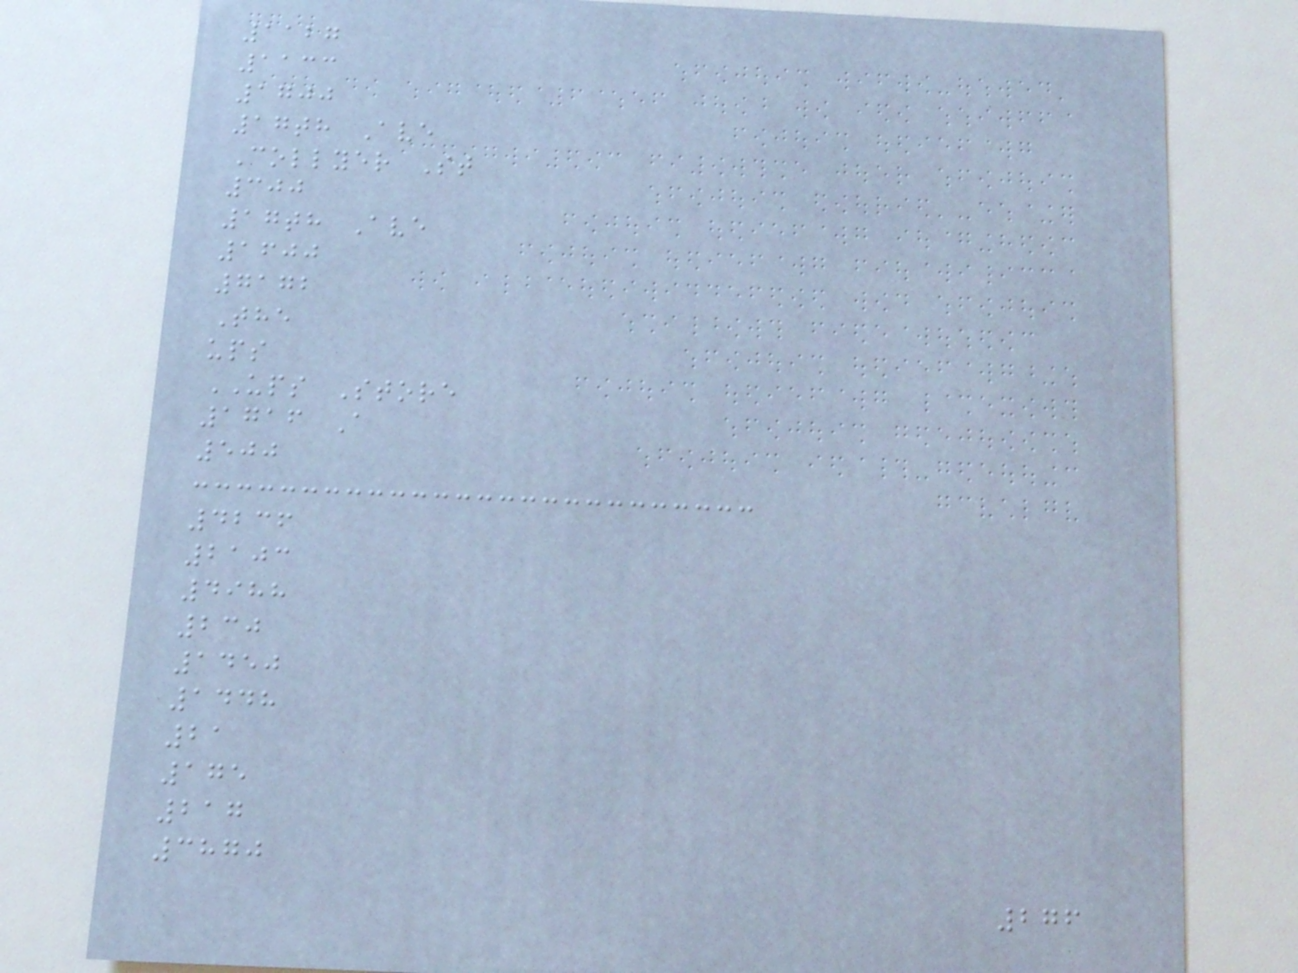1127
1133
1700
17th Ave
Collyer St
300
17th Ave
1600
7172
The
ups
UPS Store
1716 A
500
4236
2103
4988
230
1450
1448
21
175
217
3870
276
